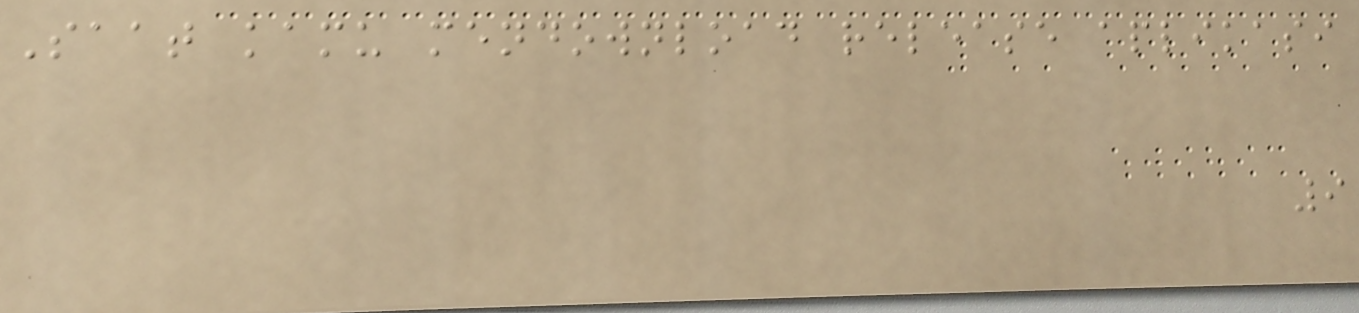Saat kamu mendownload release aplikasi
9
